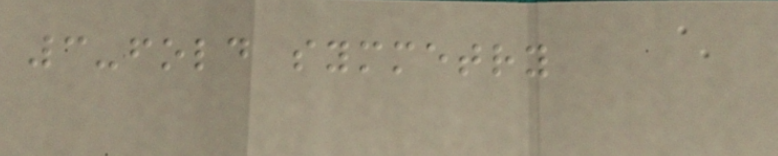3-fold symmetry
